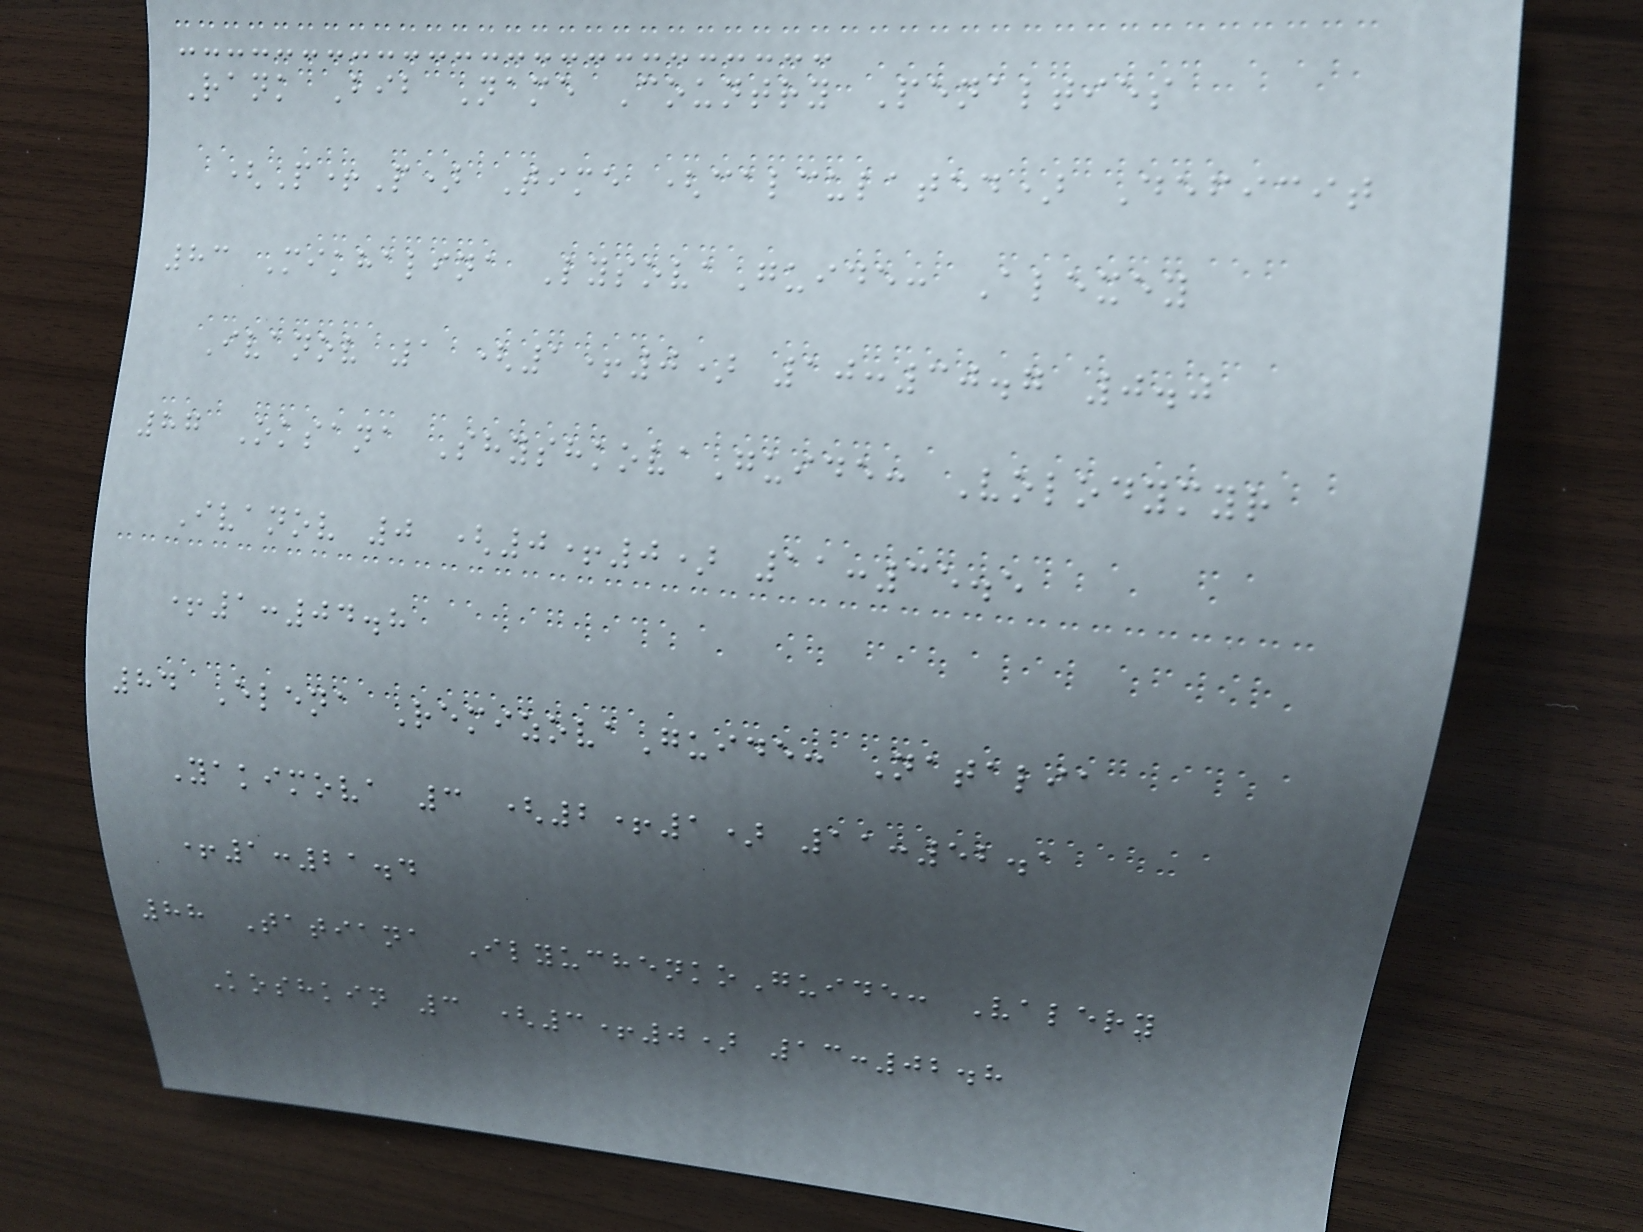Rank Bib Name Country Penalties
(P+P) Time (calculated) Deficit
83 Mikhalina LysovaGuide: Alexey
Ivanov 1 (1+0) 10:30.7 0.0
87 Oksana ShyshkovaGuide: Volodymyr
Ivanov 0 (0+0) 11:35.5
+1:04.8
84 Elena RemizovaGuide: Natalia
Yakimova 3 (2+1) 11:52.1
+1:21.4
88 Tatiana IlyuchenkoGuide: Valery
Koshkin 3 (3+0) 13:02.8
